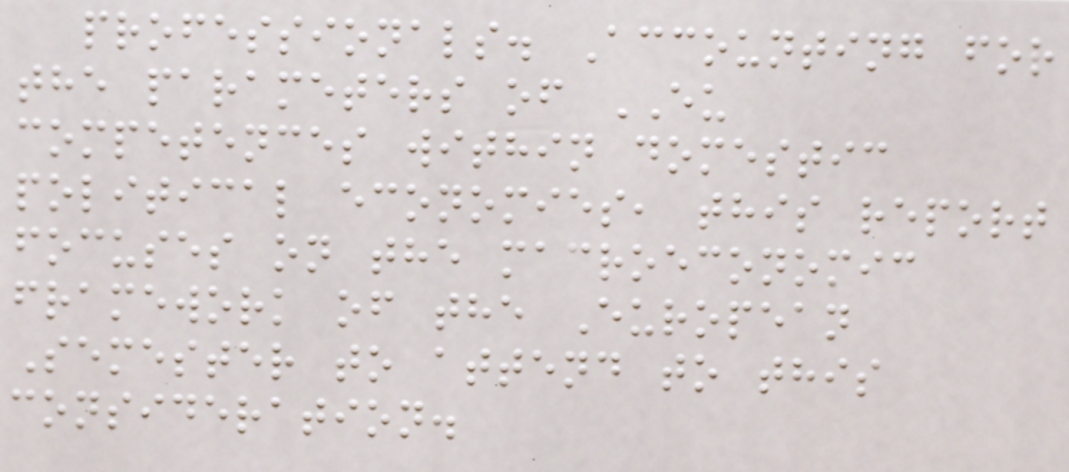professionals. Accounting for
the parameters of EU
competences within domestic
political economies, this report
focuses on the macroeconomic
framework of the European
Semester to attend to this
consideration.
